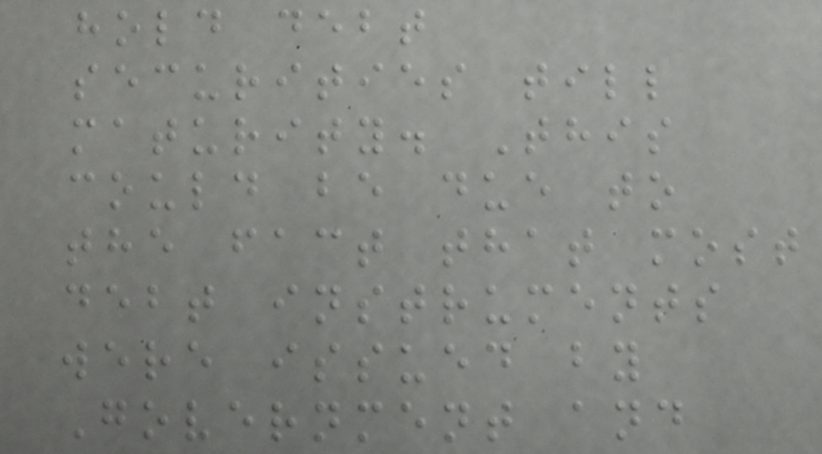hold debt
securities till
maturity. This
could be due to
the fact that most
debt instruments
were issued by
Government and
